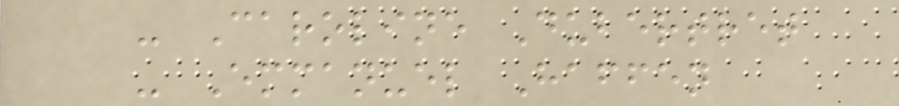- Caroline Dubertret
- Emmanuel Haffen
